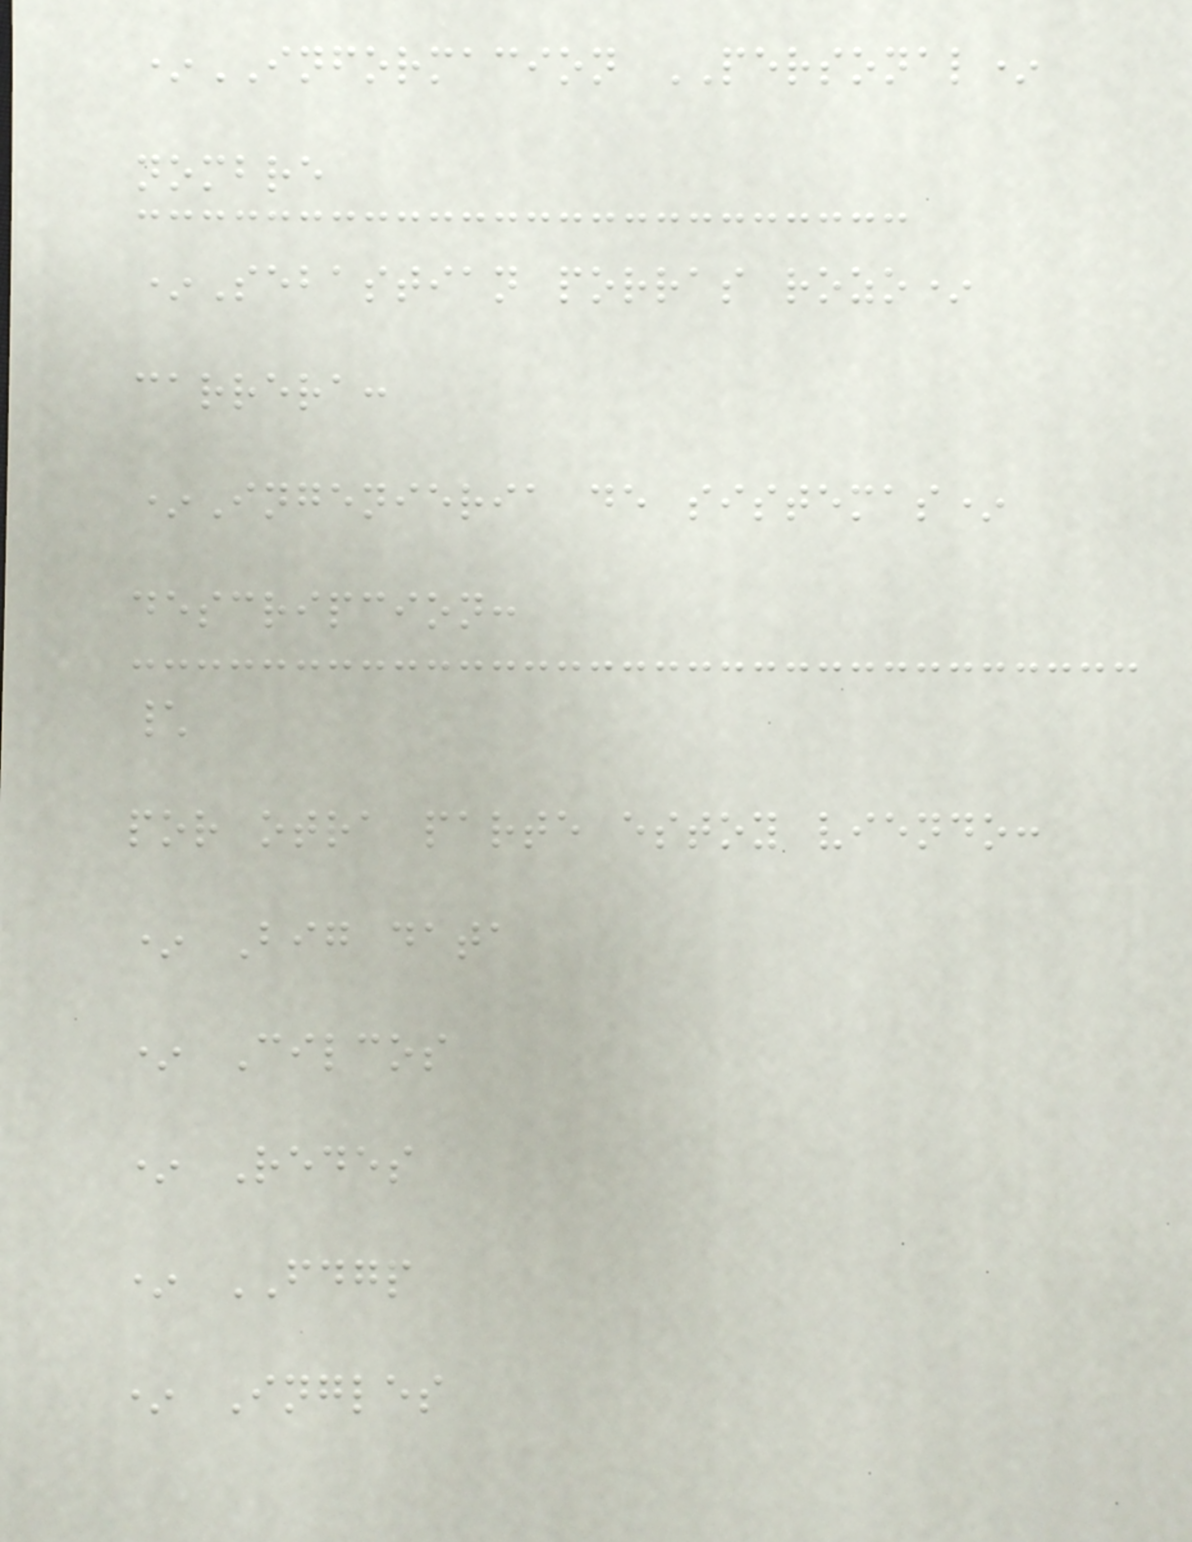*INFORMACION PERSONAL*
nombre
*Sebastian porras rozo*
carrera:
*Ingenieria de sistemas*
descripcion:
\
por otra parte estoy viendo:
* Big data
* Cilcos
* Redes
* FDGP
* Ingles
